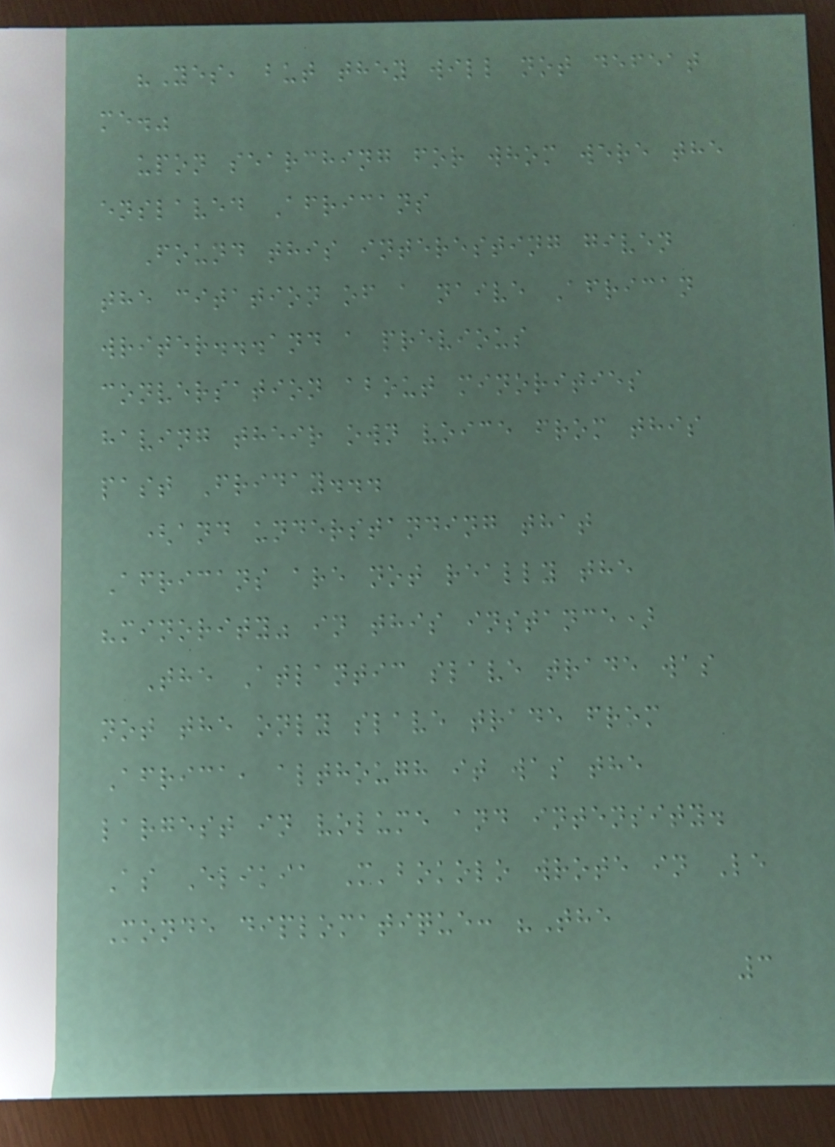"Yes, but they will not defeat
me."
upon searching for whom were the
enslaved Africans
Found this interesting given
the citation of a naive African
writer...and a previous
conversation about minorities
having their own voice from this
past Friday...
(and understanding that
Africans are not really the
"minority" in this instance)
The Atlantic slave trade was
not the only slave trade from
Africa, although it was the
largest in volume and intensity.
As Elikia M'bokolo wrote in Le
Monde diplomatique: "The
3
